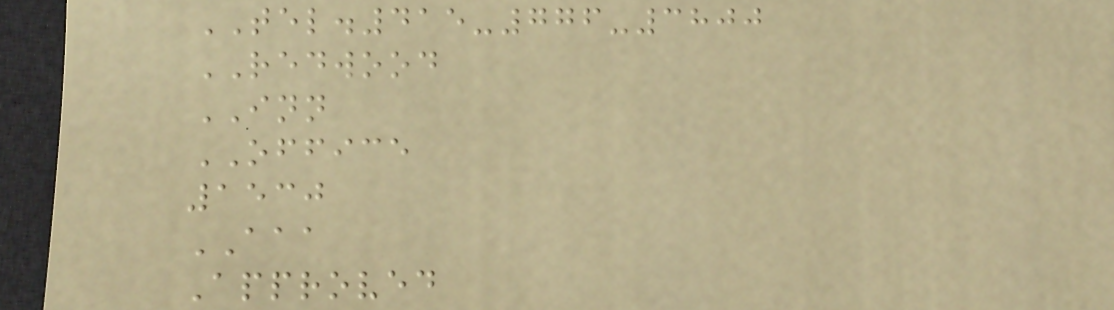TEL.415-776-3800
REDWOOD
INN
OFFICE
1530
AAA
Approved
